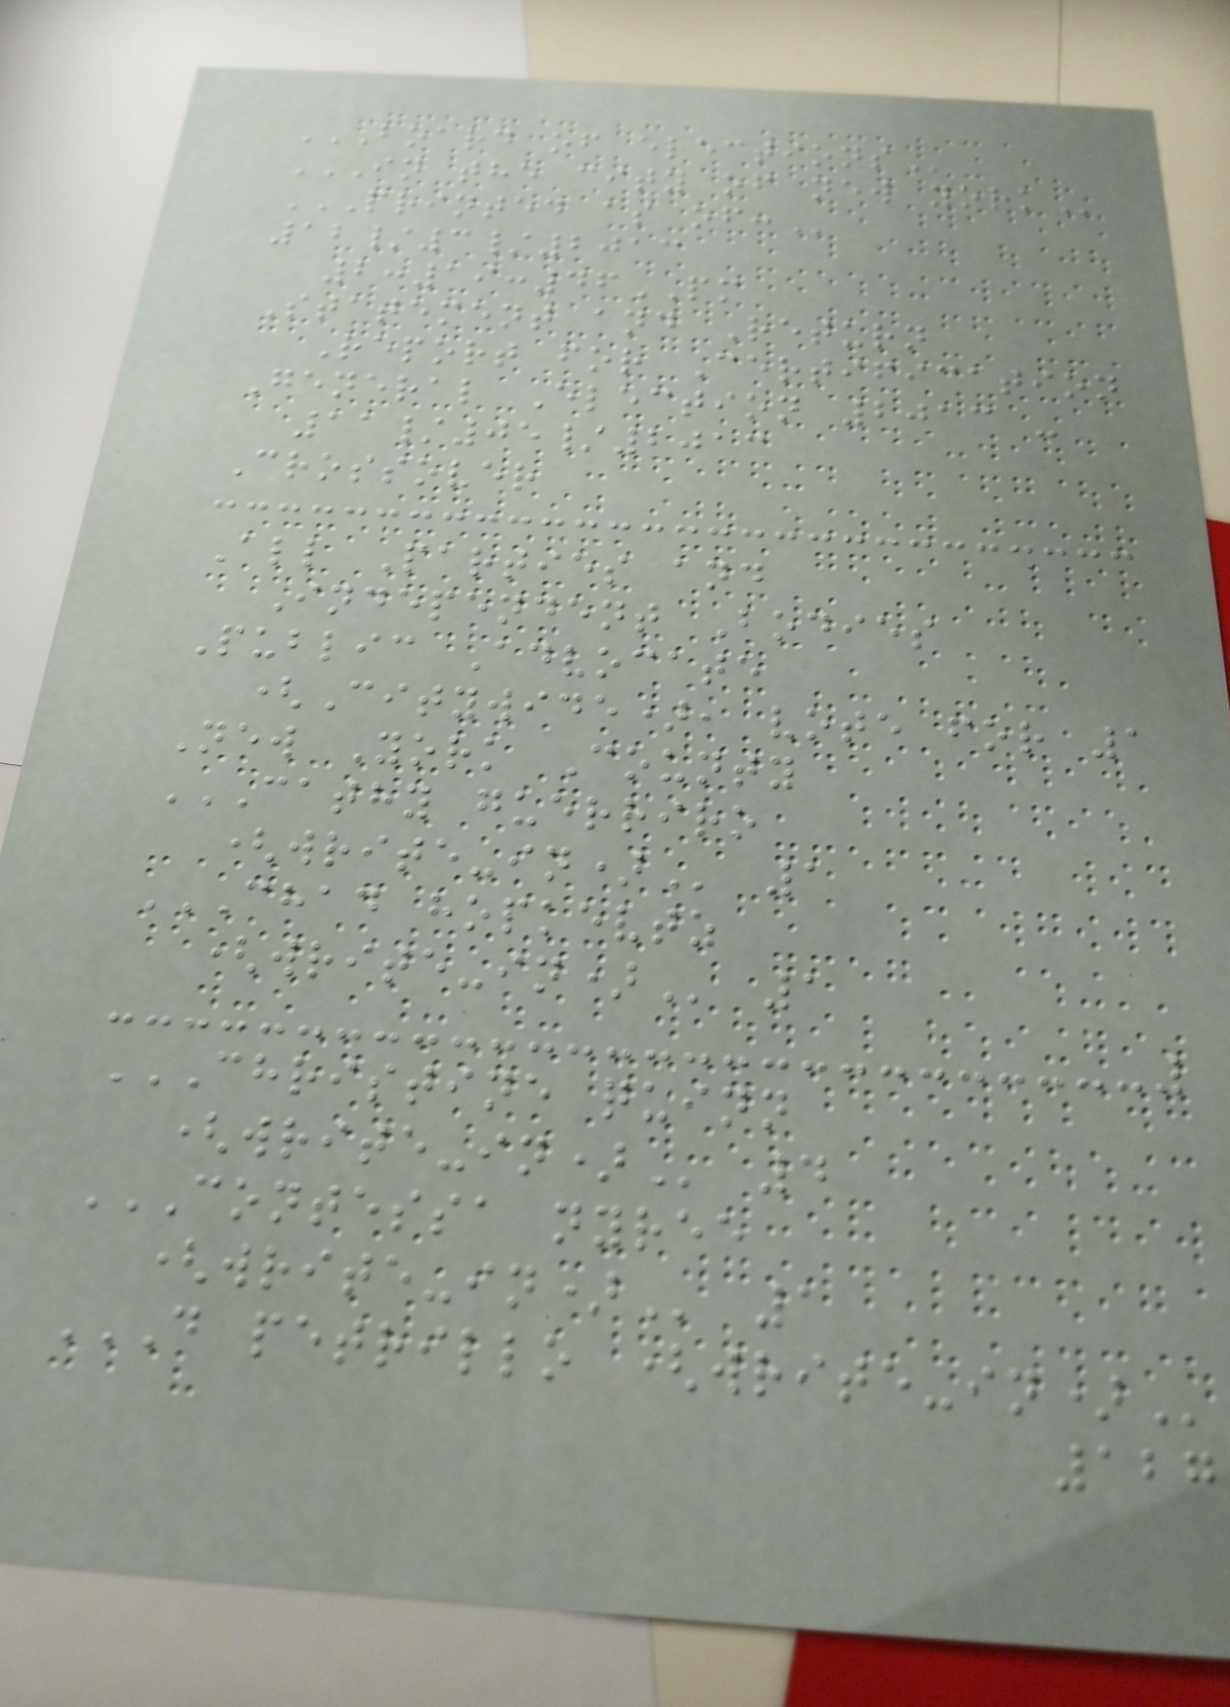BOARD OF ELECTIONS
IN THE CITY OF NEW YORK
PRINTED AS OF:
12/3/2013
2:19:46PM
Statement and Return
Report for Certification
General Election 2013 -
11/05/2013
Crossover
All Parties and
Independent Bodies
Public Advocate
(Citywide), vote for 1
New York County
CATHY GUERRIRO
(WRITE-IN) 1
CHAD HOPKEVTZ
(WRITE-IN) 1
CHRISTINE QUINN
(WRITE-IN) 4
CONTESSA NYREE
(WRITE-IN) 1
D PETRILLO (WRITE-IN)
127
